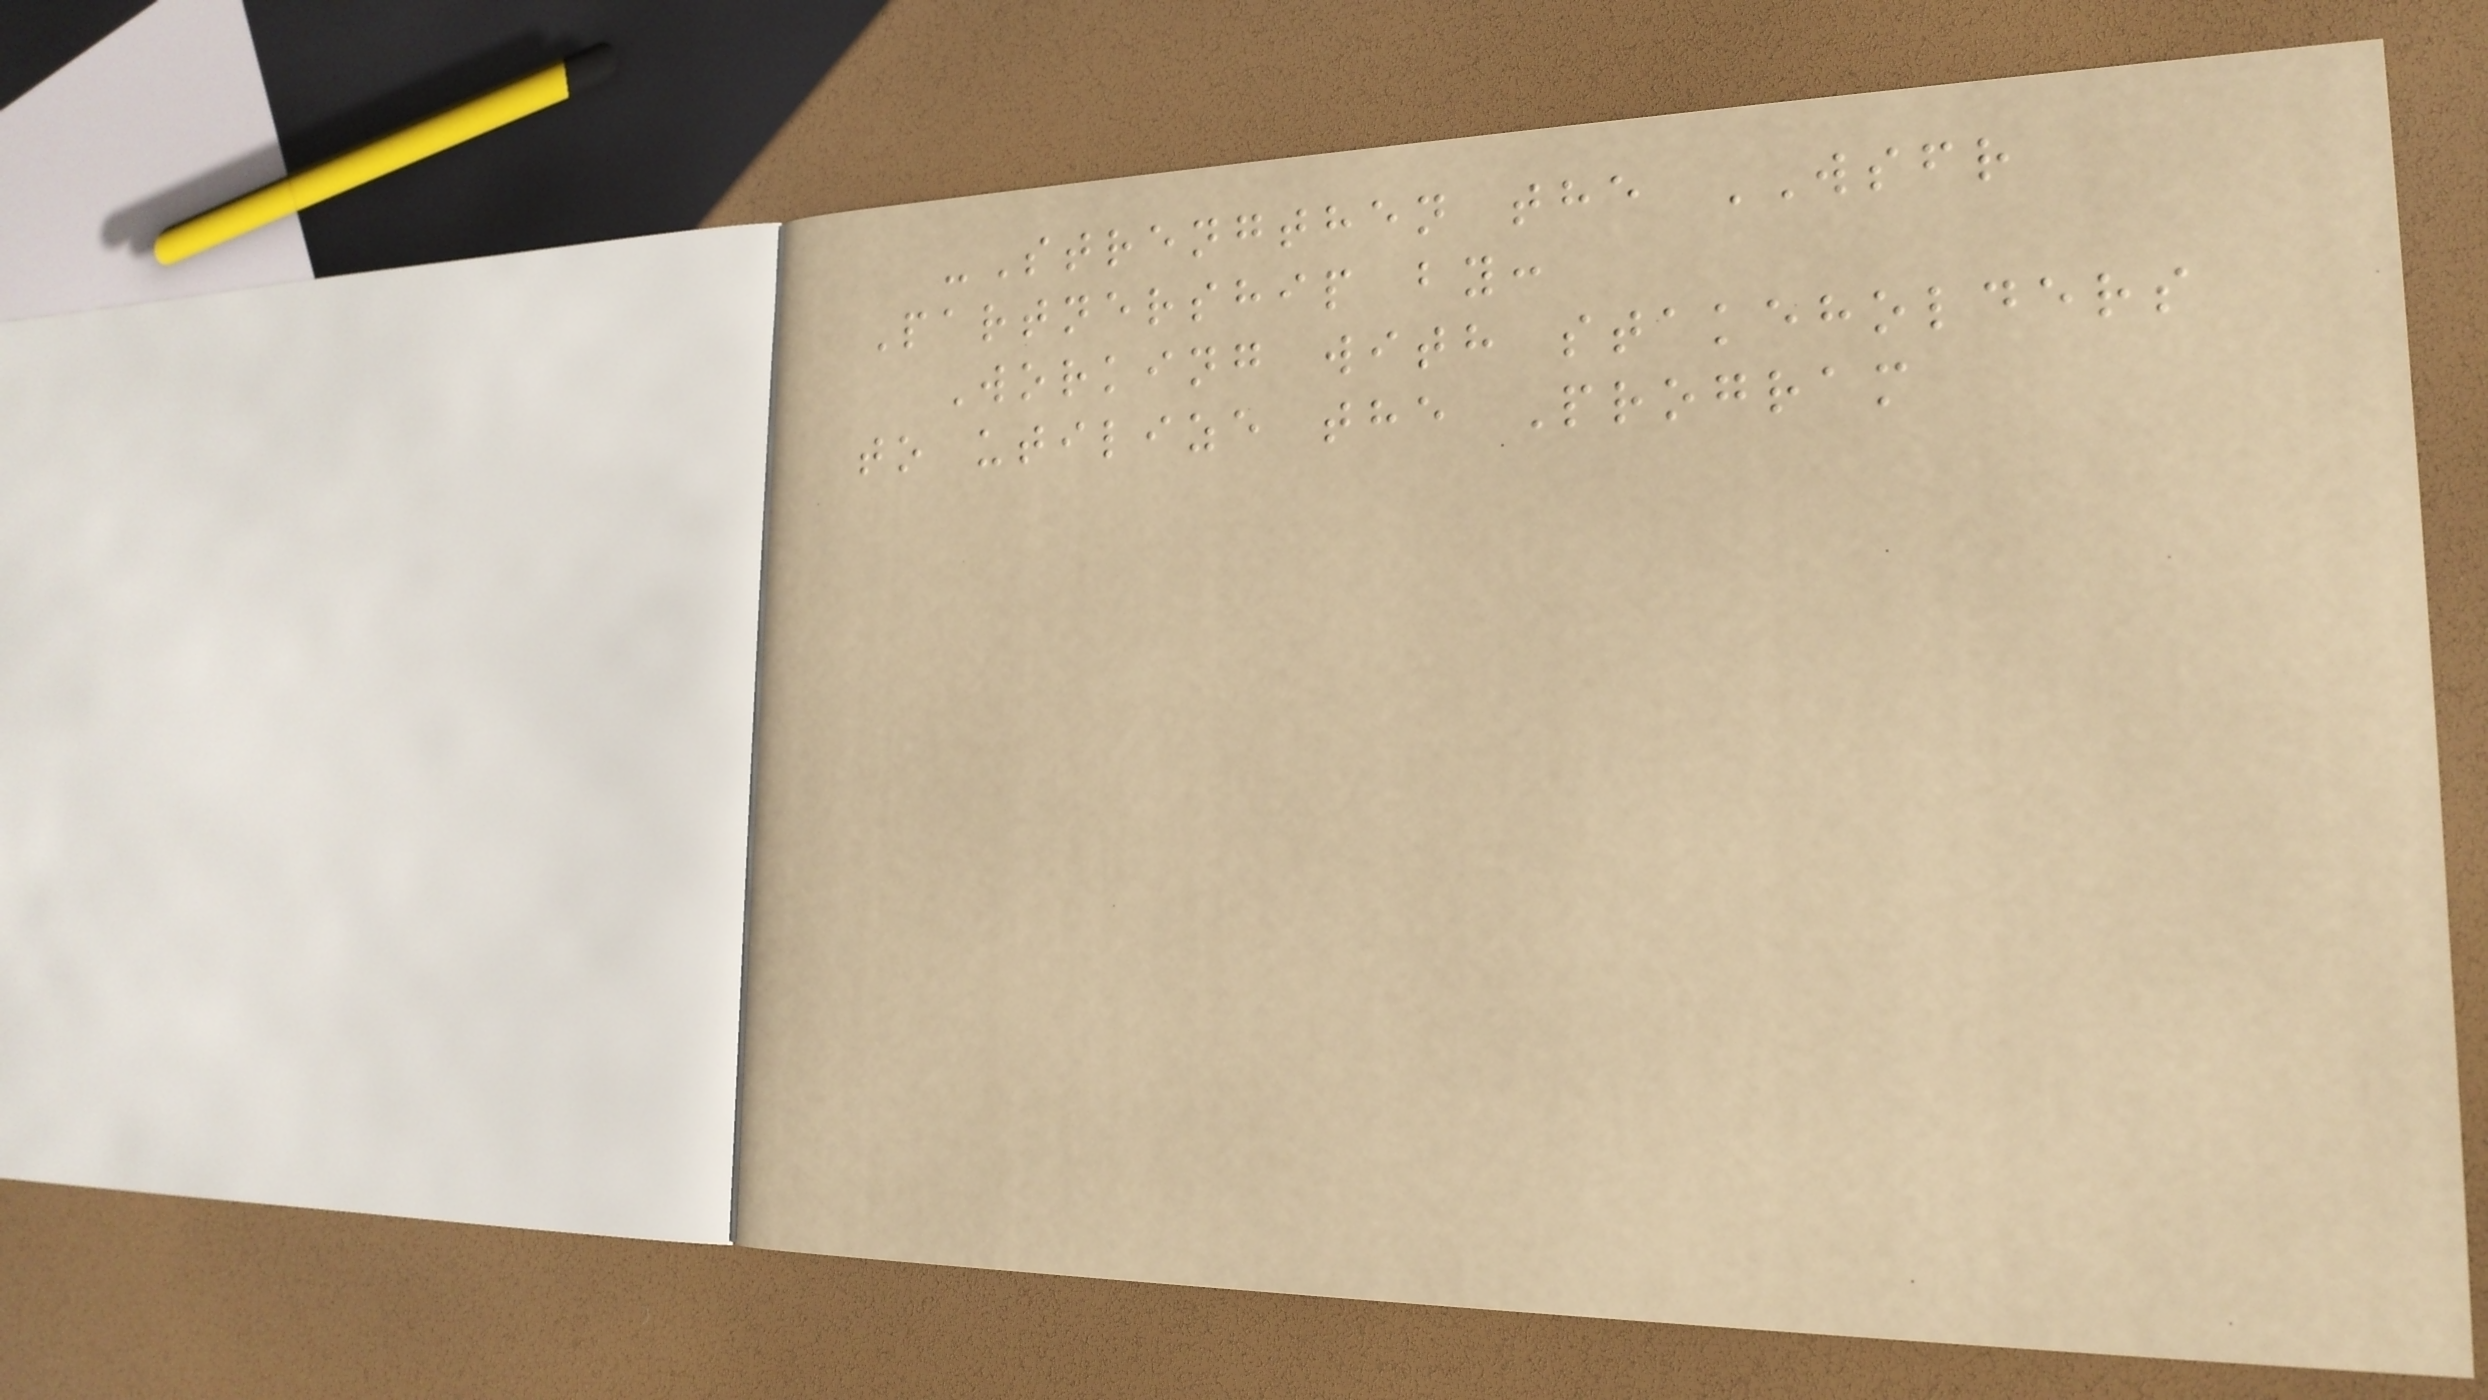-Strengthen the WSFR
Partnership by:
Working with stakeholders
to utilize the Program
